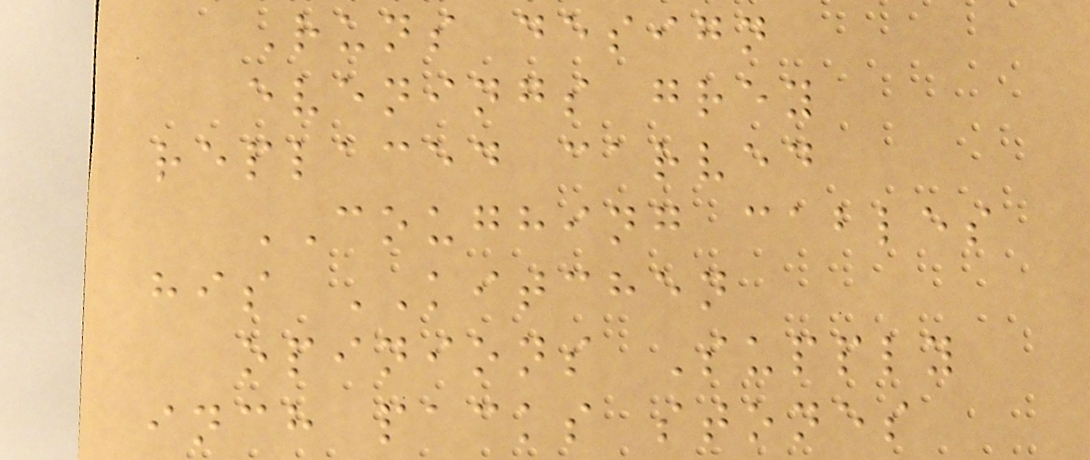Runs design
evenings grey
replaced carved
COUGHING cables
his KITCHEN
opinions Supply
inch packs stones
